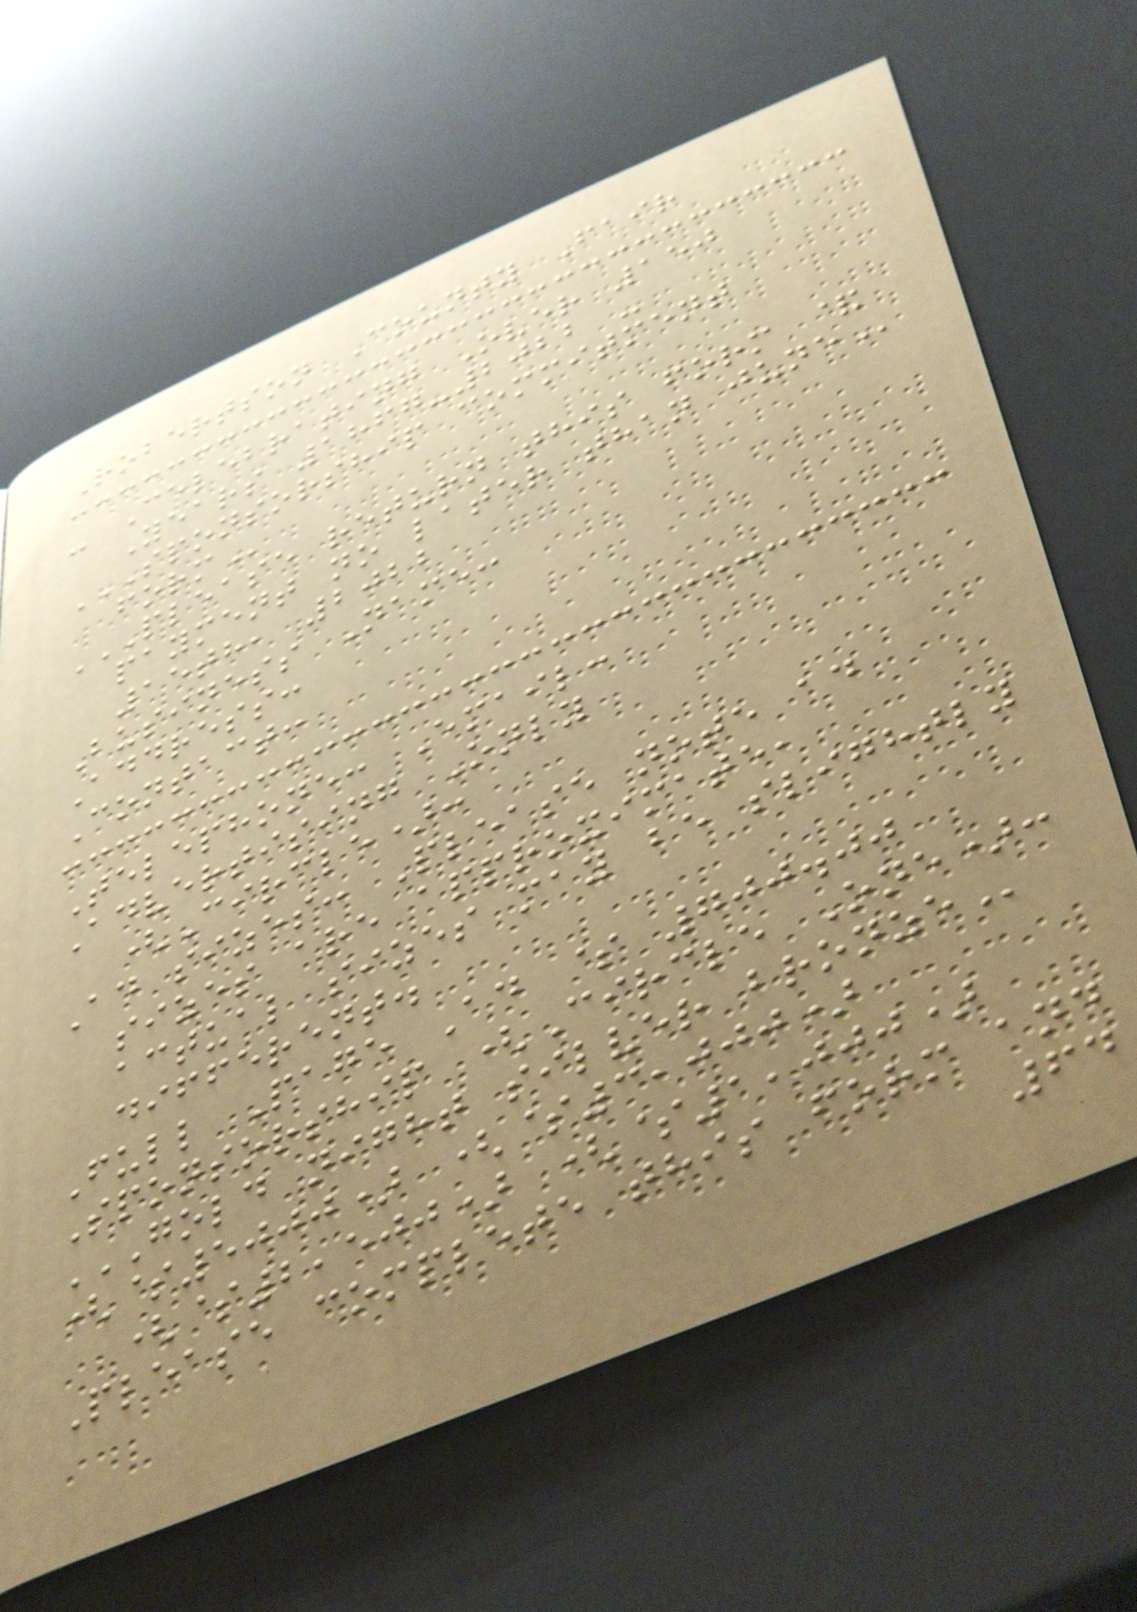Robertson County Fair
- Celebrating Over 150
Years 1867-2022 -
SPONSORSHIP COMMITMENT
FORM
PLEASE RETURN THIS FORM &
PAYMENT NO LATER THAN JUNE
15th, 2022
Business Name:
Address:
Contact:
Telephone: Email:
Advertising Only
(Circle):
Ad sizes: Please note ad
sizes are approximate,
actual sizes may be slightly
different.
Full Page Ad $ 700.00
Sponsorship (Circle One):
GOLD NIGHT SILVER BRONZE
($5000) ($3,000)
($2,500) ($1,000)
Please complete this form and
64
